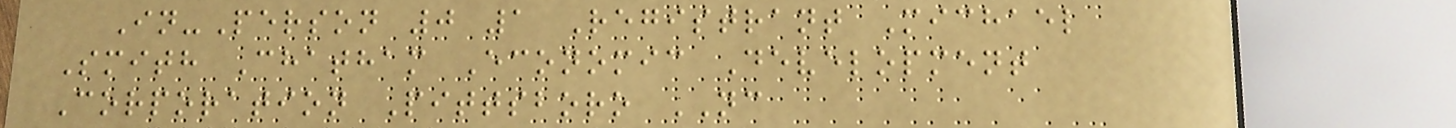In-Person 0 1 Registrant Michael
Smith Chatham Economic Development
Corporation Pittsboro NC
